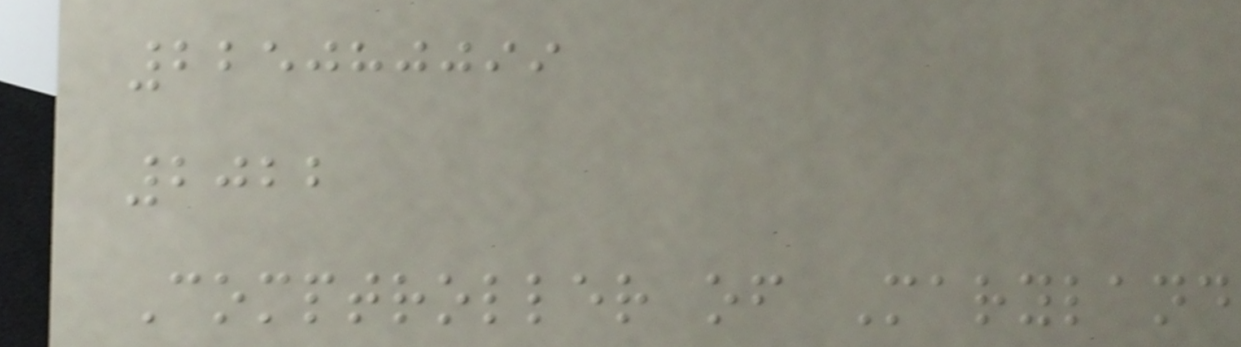225080099
2022
Comptroller of Maryland
